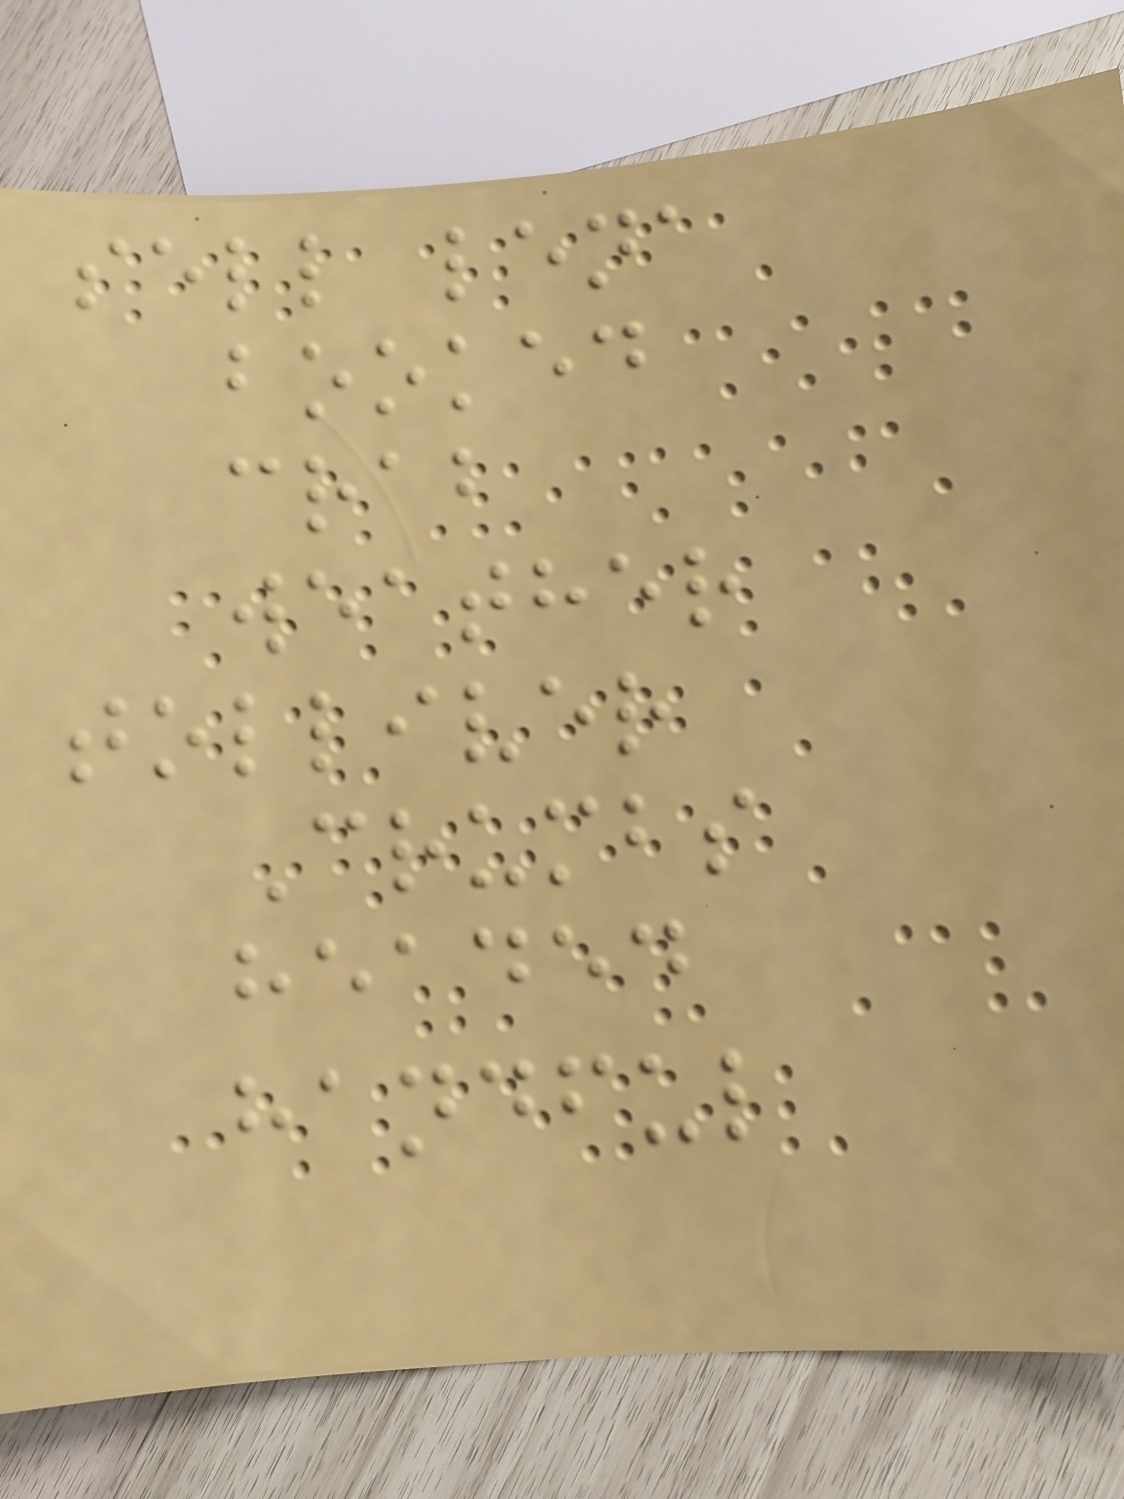sell lena
booked
crab
weather
tolliver
Crumbs
headed
handful
